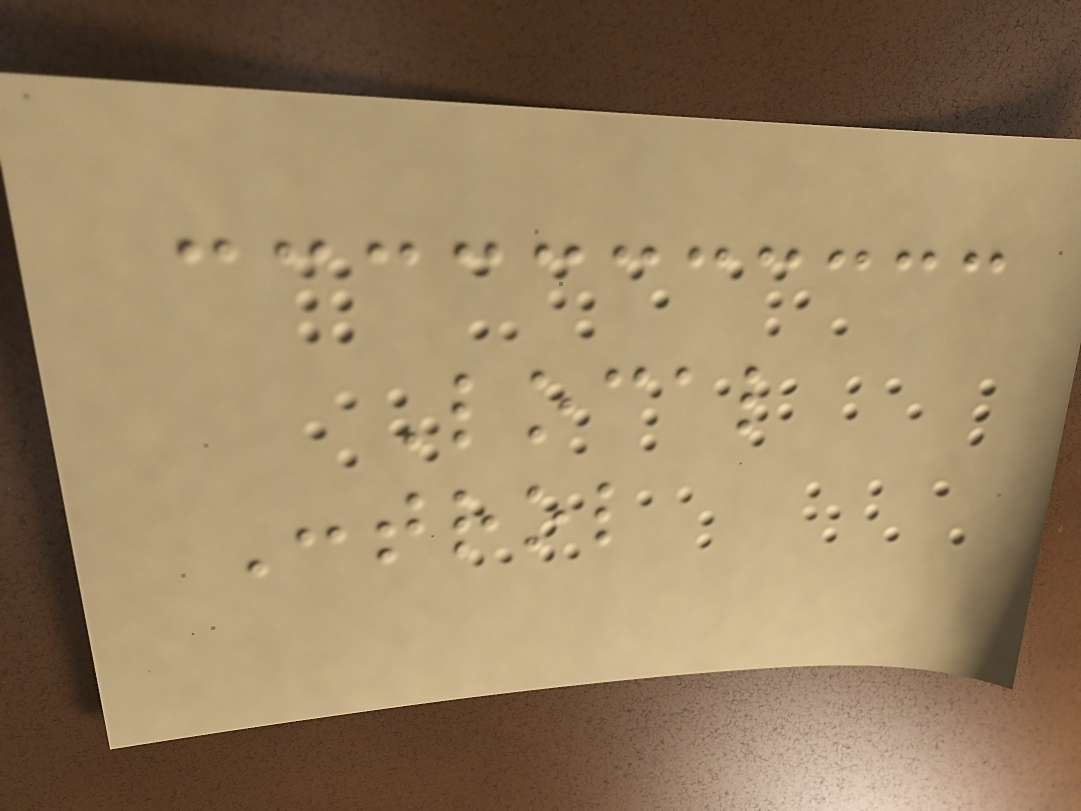Local
Control
